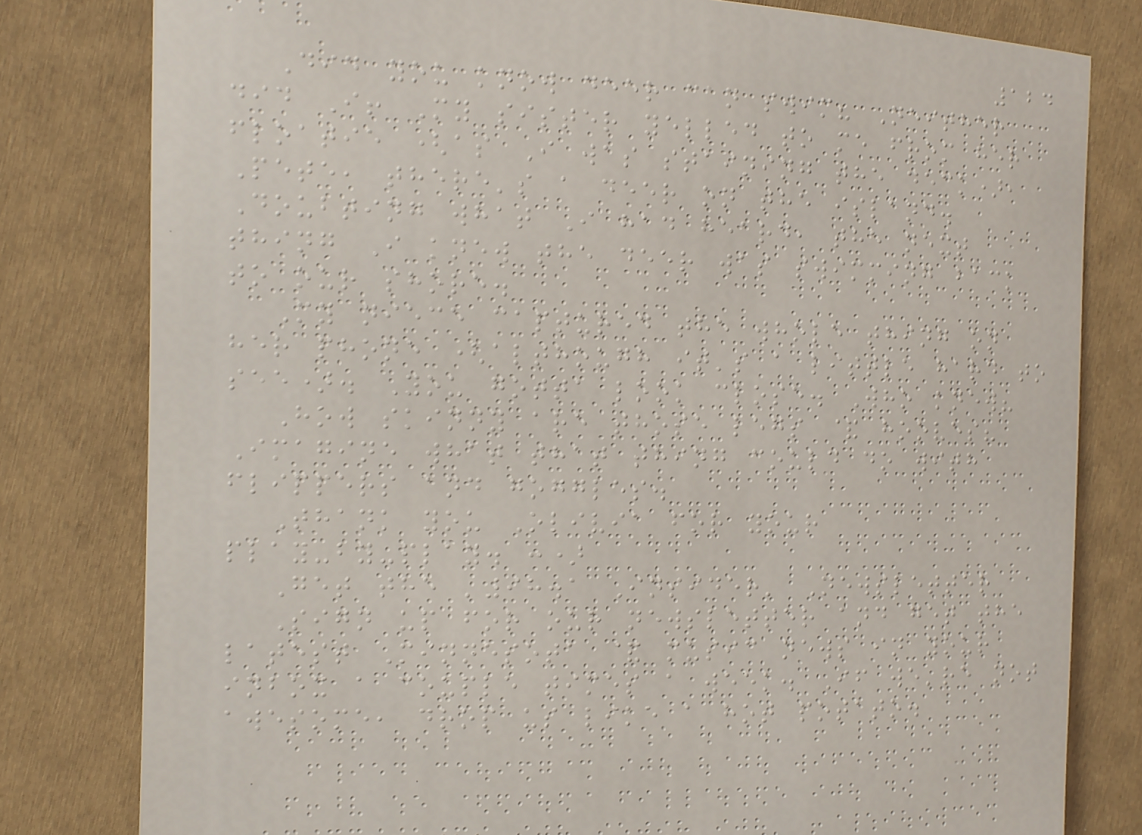124
Did you know deer can swim? Neither
did I! My sister yelled to me from her
floatie (as I was staining the deck),
Pete, there's a deer on the island.
Doubting what I had heard, the next
thing I knew the deer was swimming back
to our shore.
My niece captured the whole thing on
her phone (although it's a little hard to
see). You gotta look close. Who knew?
How skinny are those legs & hooves?
Imagine what that thing could do with
flippers and goggles.
Thank you Olivia for your
play-by-play. :)
Get the '98.1 Insider' Newsletter
Sign up for our newsletter and get the
latest Minnesota & music news in your
inbox a couple times a week. If we're not
awesome, drop us like a hot potato.
